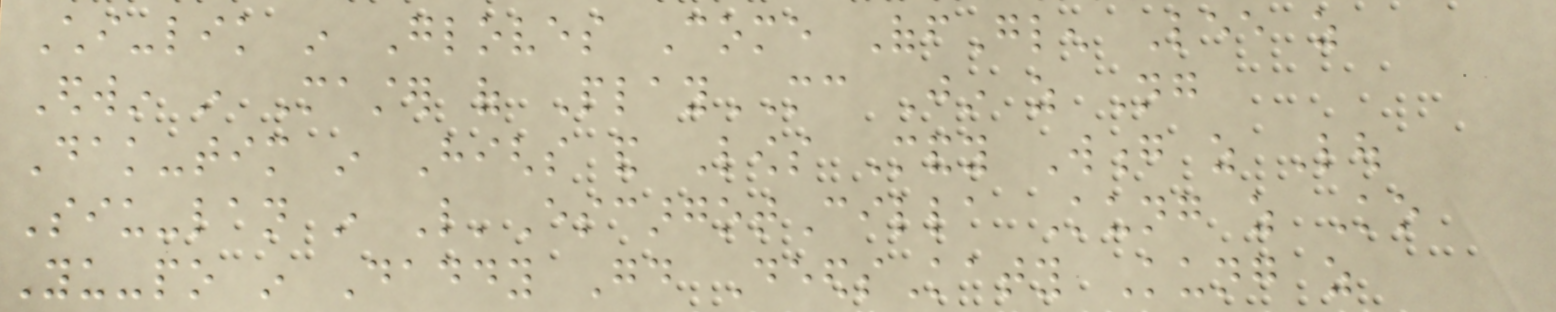Chi-lik in Gloves Come OffGlen Lee as
Edwin in Master of PlayMC Jin as Ng
Dak-tim in Highs and Lows Mandy Wong as Lou
Siu-lan in L'EscargotCilla Kung as Ko
Yu-po in Daddy Good DeedsKaty Kung as
